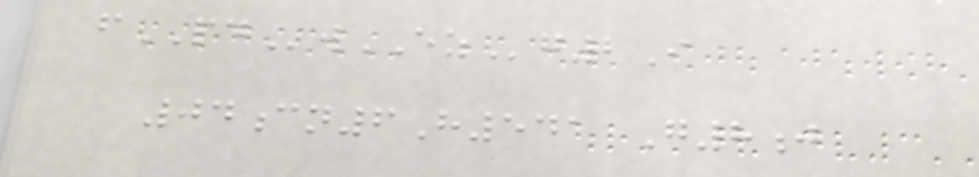fPDwEZg2I
04cn6H541 G8j
